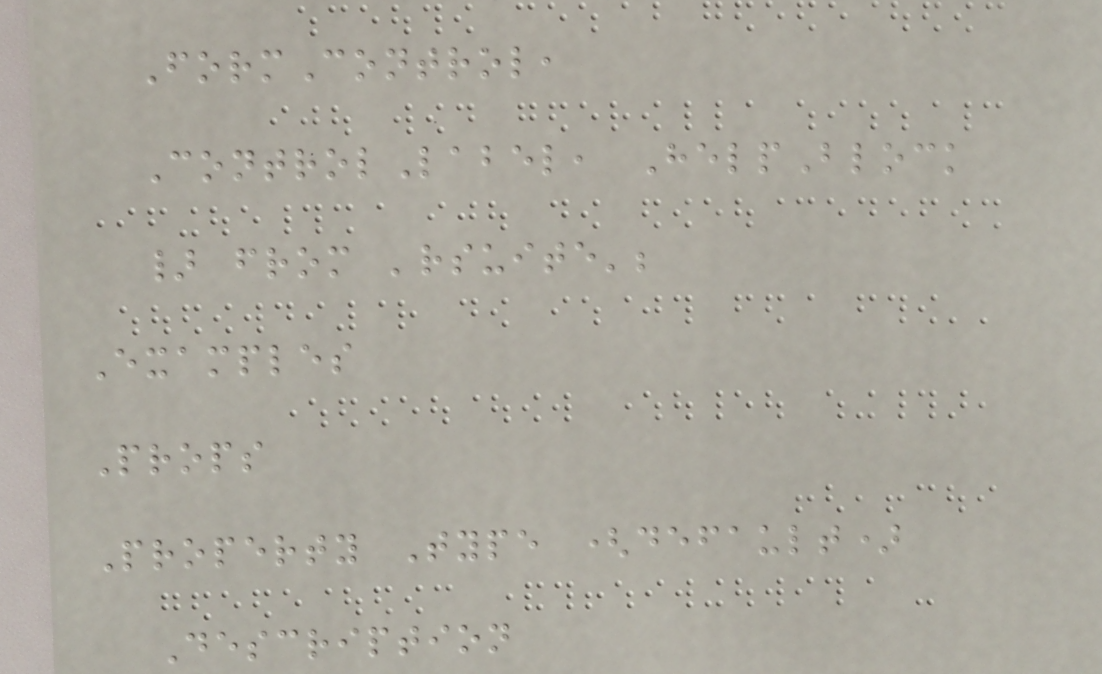FormControl,
ControlLabel, HelpBlock
} from 'rsuite';
Examples
Props
Property Type (default)
Description
